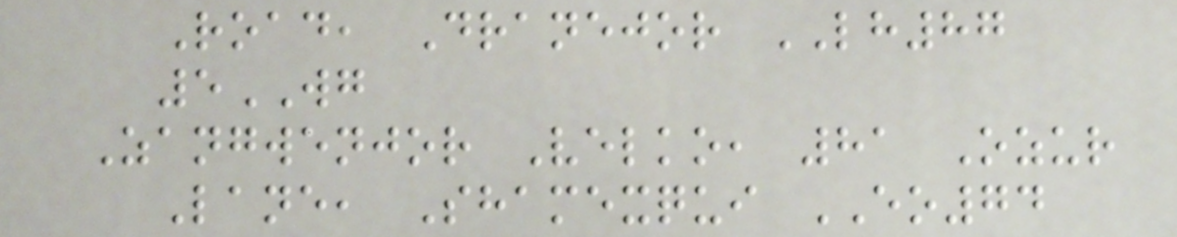Road, Dranejor LH87
5WG
Zangwenjor Velko, 81 Ozur
Lane, Shamexqui EO74
